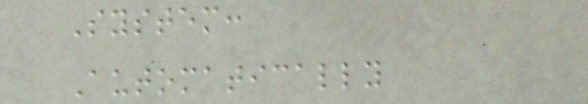System:
Automatically
